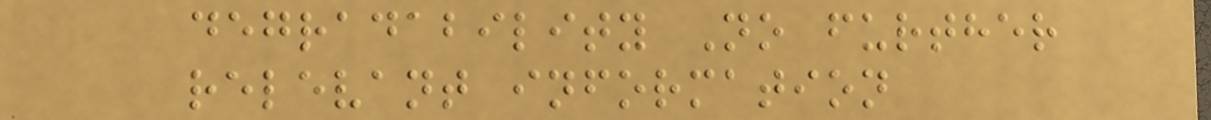degradability No further
relevant information
